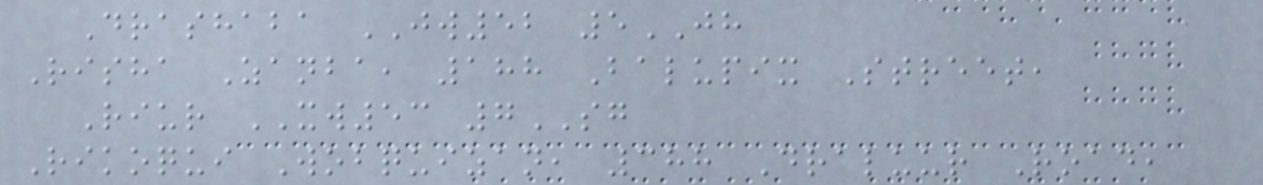Drashaba JW52 5JH
Risha Zanba, 188 Balupix Street,
Riur XW53 7SG
Rikoqui Wobquizan, 388 Draluur Road,
